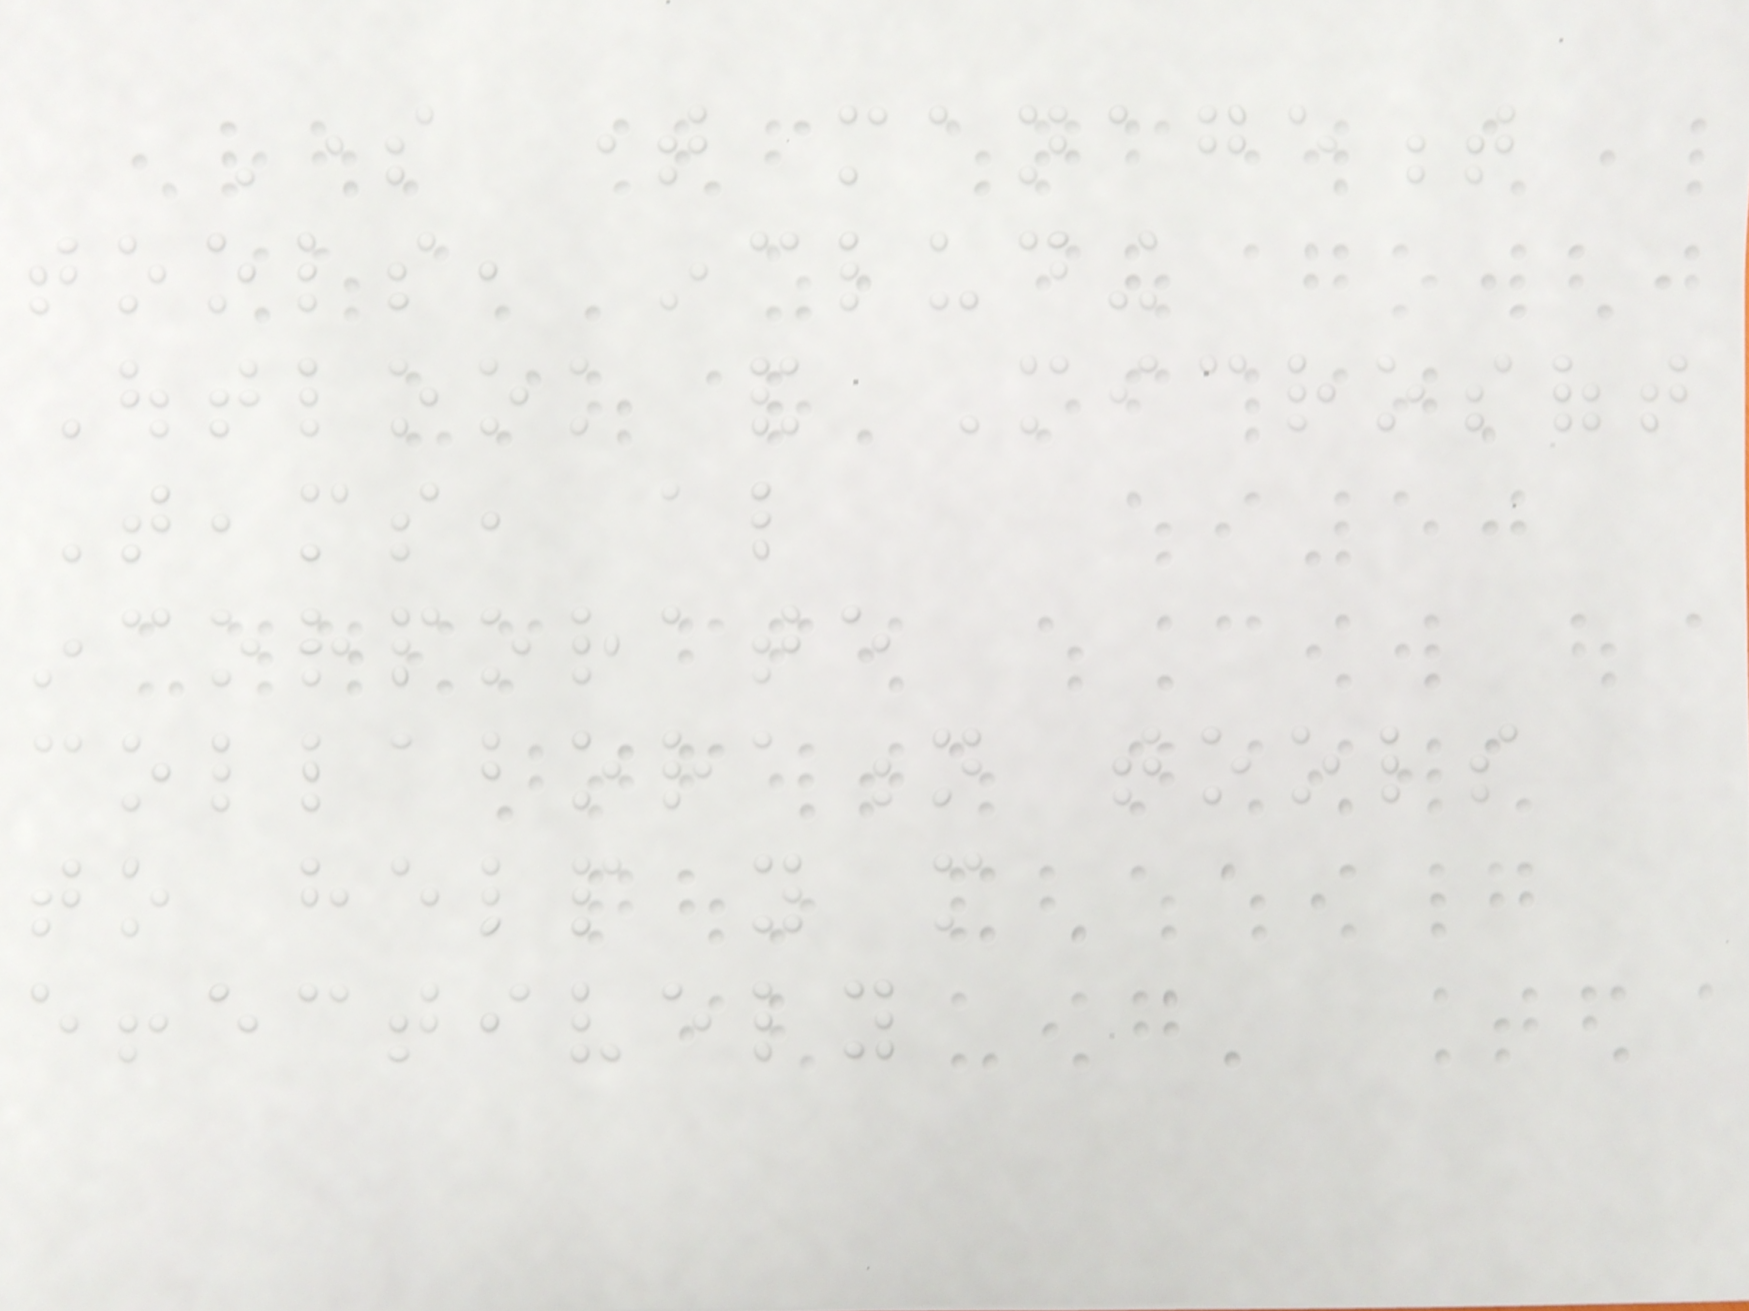Some time management
tools, including
Outlook and Microsoft
Teams, also
incorporate
collaboration tools
to help you more
effectively
